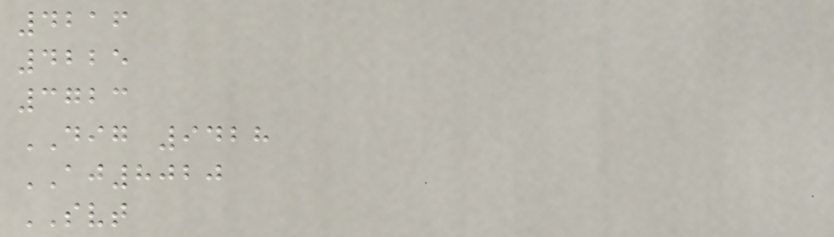4216
4225
3723
DIG 9428
AJ8020
SVT
